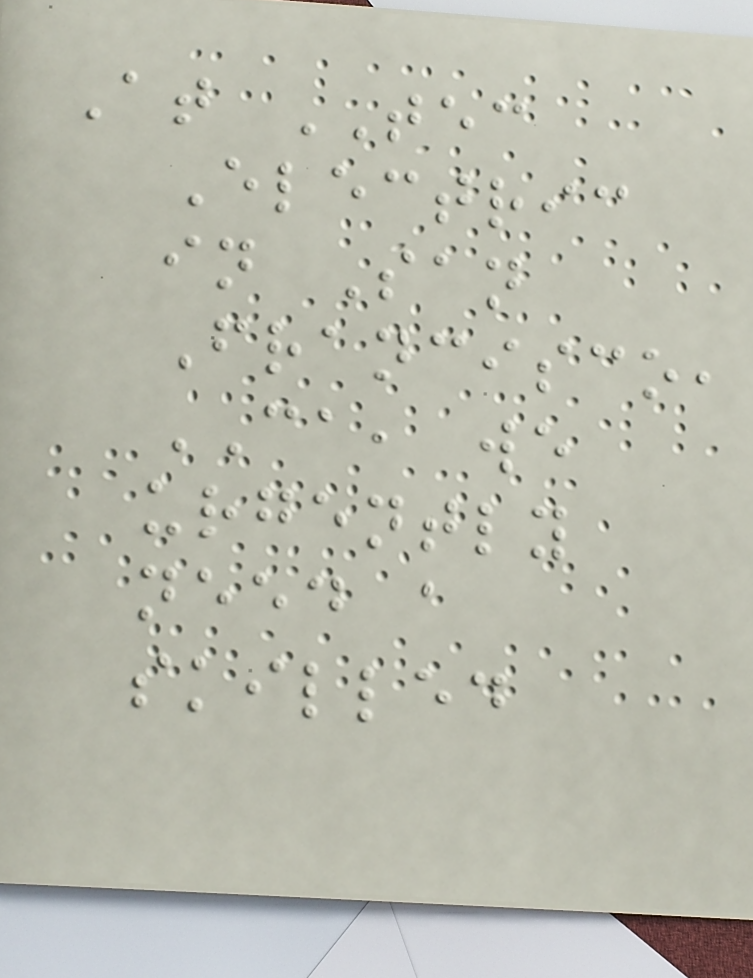At TEC
Electric
in San
Francisco,
CA, we
urgently
need a
skilled
